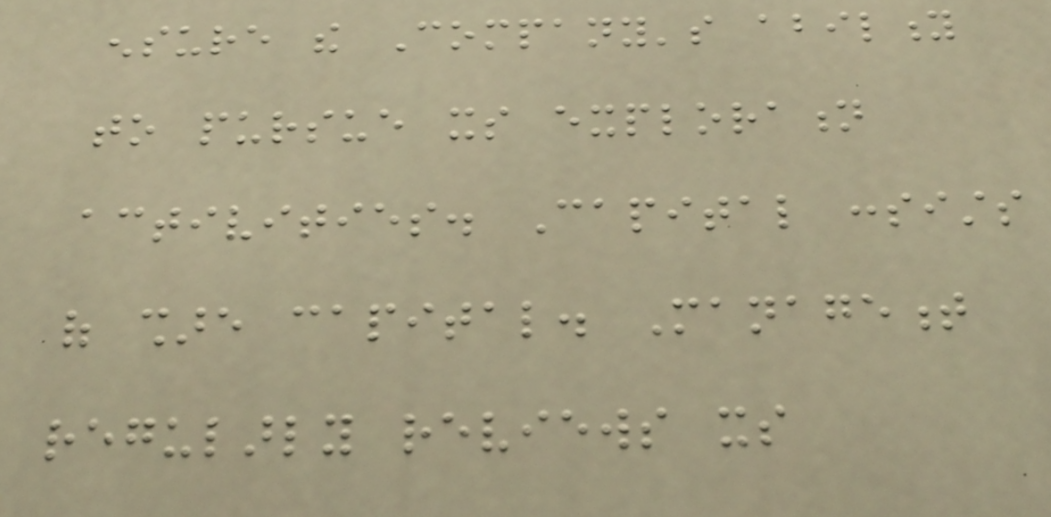ensure the Company's ability
to pursue its exploration
activities. Capital consists
of share capital. Management
regularly reviews its
